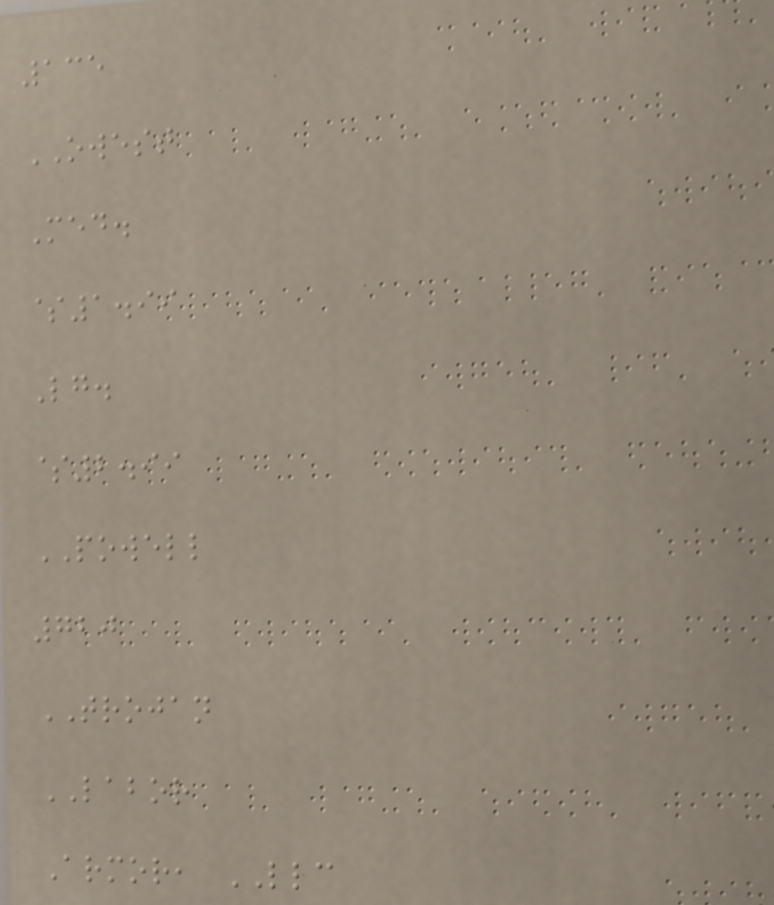135
OWEST
Med.
$1.99
Lg.
$2.99
POWELL
720
TROJAN
LABOR
Armor, LLC
